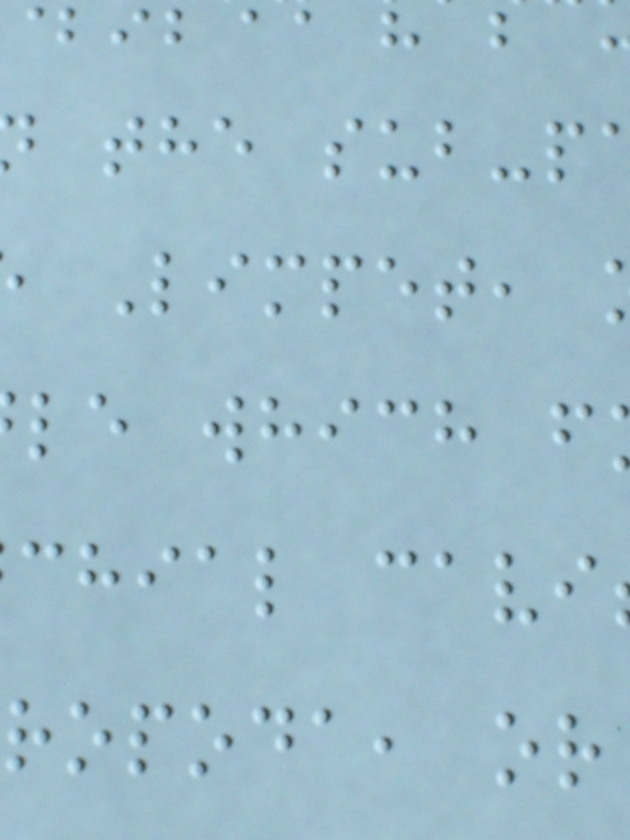the sub-p
le which f
chial cavi
ropoda, or
